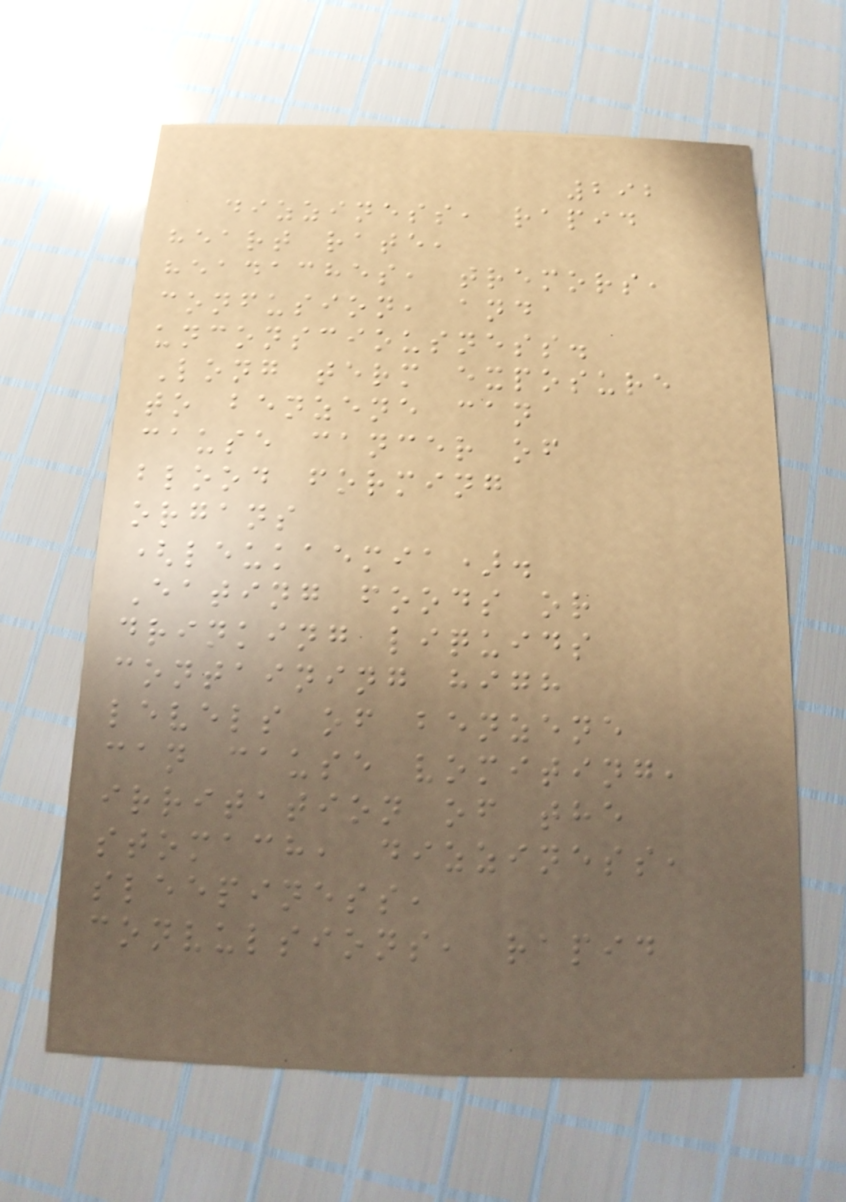292
dizziness, rapid
heart rate,
headaches, tremors,
confusion, and
unconsciousness.
Long term exposure
to benzene can
cause cancer of
blood forming
organs
(leukaemia).
Eating foods or
drinking liquids
containing high
levels of benzene
can cause vomiting,
irritation of the
stomach, dizziness,
sleepiness,
convulsions, rapid
